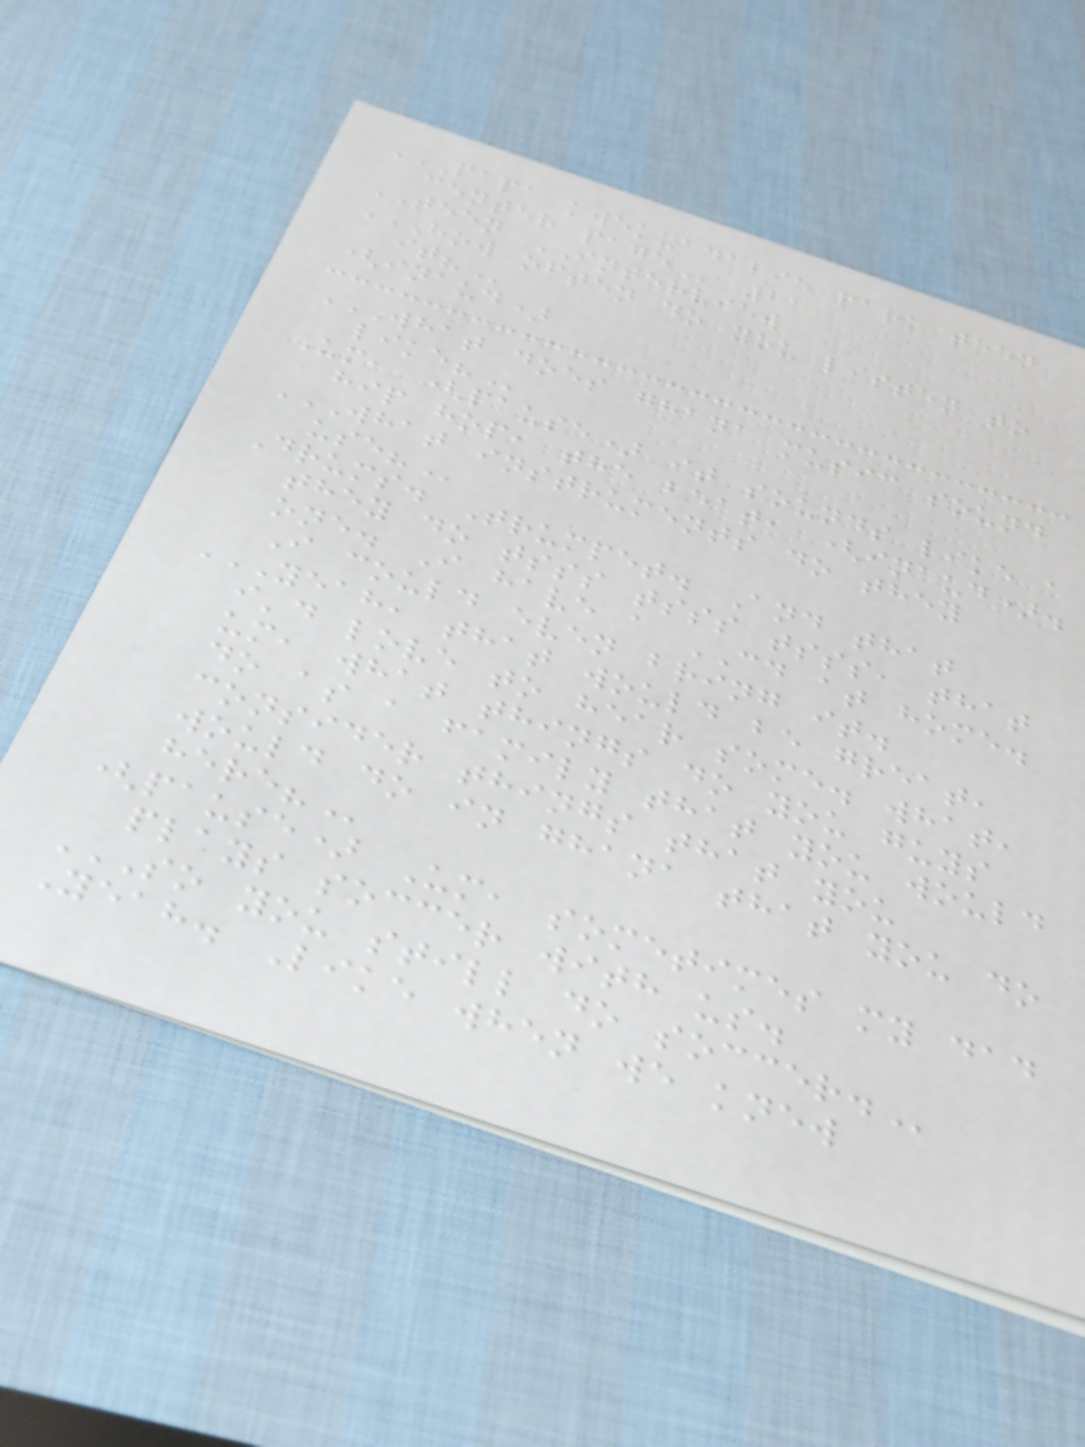PAPA KWEKUADABIE PARK TEEN
CENTER PAGE 21
TEEN INTERVIEW
HOW OFTEN DO YOU LISTEN TO
IT?
(inaud)
WHAT DOES GHANA MUSIC SOUND
LIKE?
Um, (pause) it sounds like a
hip hop, the beat, (inaud).
WHAT INSTRUMENTS DO THEY
USE?
Drums. Trumpet. And that
they do tsss tsss tsss, that
one. I have a CD at home.
I could even bring it.
YEAH, THAT WOULD BE GREAT,
I'D LOVE TO HEAR SOME. WHAT,
UM, WHAT THINGS DO YOU GUYS
DO AS A FAMILY THAT YOU WOULD
CONSIDER THINGS THAT YOU
WOULD DO IN GHANA THAT YOU DO
HERE?
(pause) Um, sometimes my dad
plays soccer with us.
SO YOU STILL DO SOCCER.
Yeah. Like when we knew
